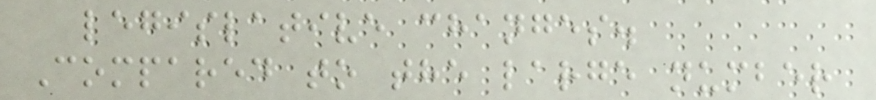legislative changes.
Compared to the large number
